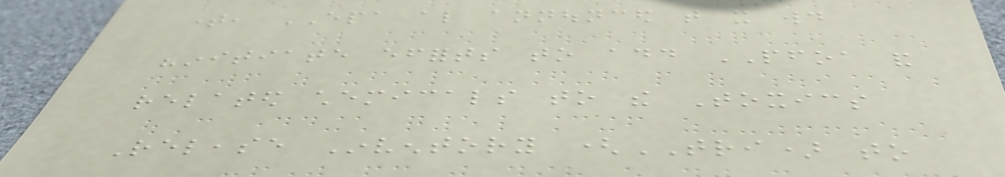time, EPA also announced that it would
"initiate efforts to add PFOA and
related chemicals to the Toxics
Release Inventory (TRI) to
